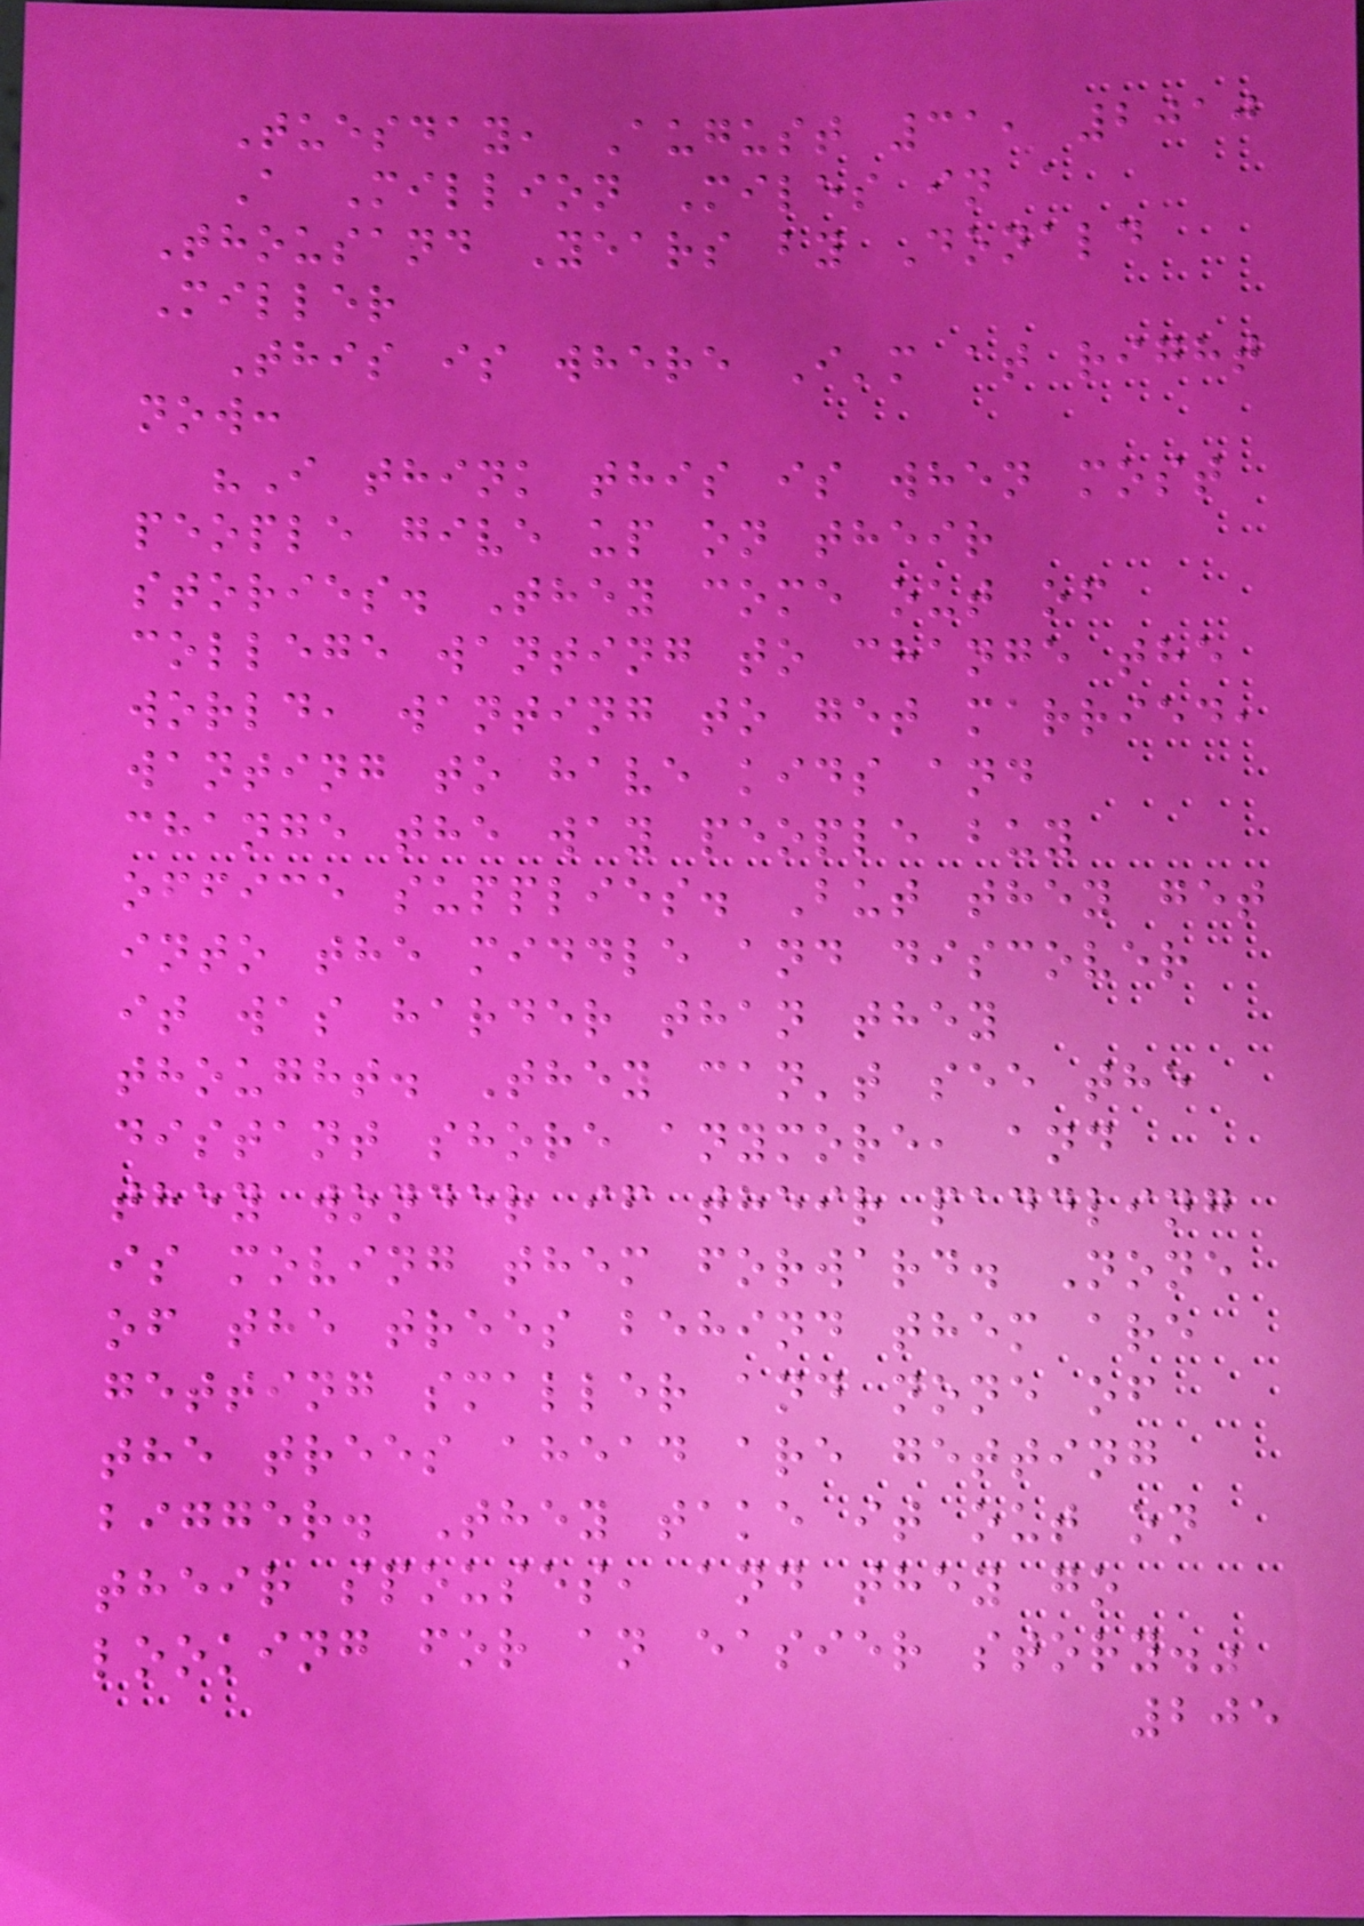Tuesday, August 31, 2010
A Million Miles in a
Thousand Years by Donald
Miller
This is where I'm at right
now:
"I think this is when most
people give up on their
stories. They come out of
college wanting to change the
world, wanting to get married,
wanting to have kids and
change the way people buy
office supplies. But they get
into the middle and discover
it was harder than they
thought. They can't see the
distant shore anymore, and
they wonder if their paddling
is moving them forward. None
of the trees behind them are
getting smaller and none of
the trees ahead are getting
bigger. They take it out on
their spouses, and they go
looking for an easier story."
205
